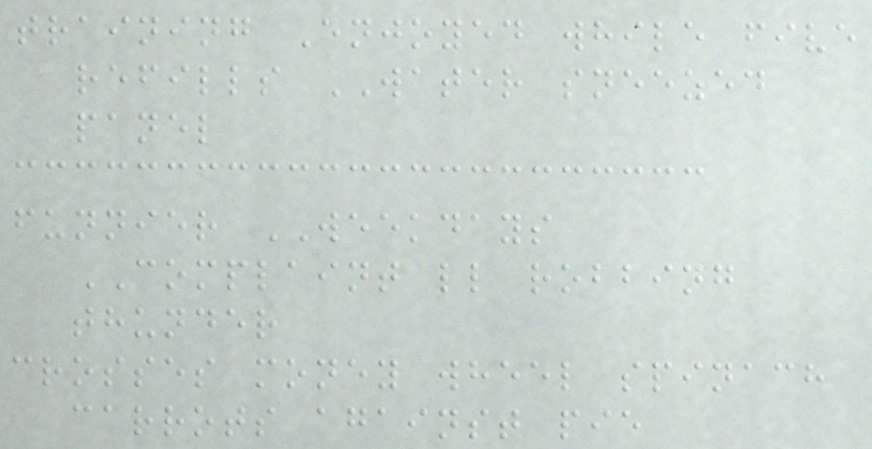training Enjoyed while five
refills WATER sneezed
panel
funnier WEEKDAYS
COMPLAINT ll robbing
thunder
crosses money wheel spinach
carrots against pie
